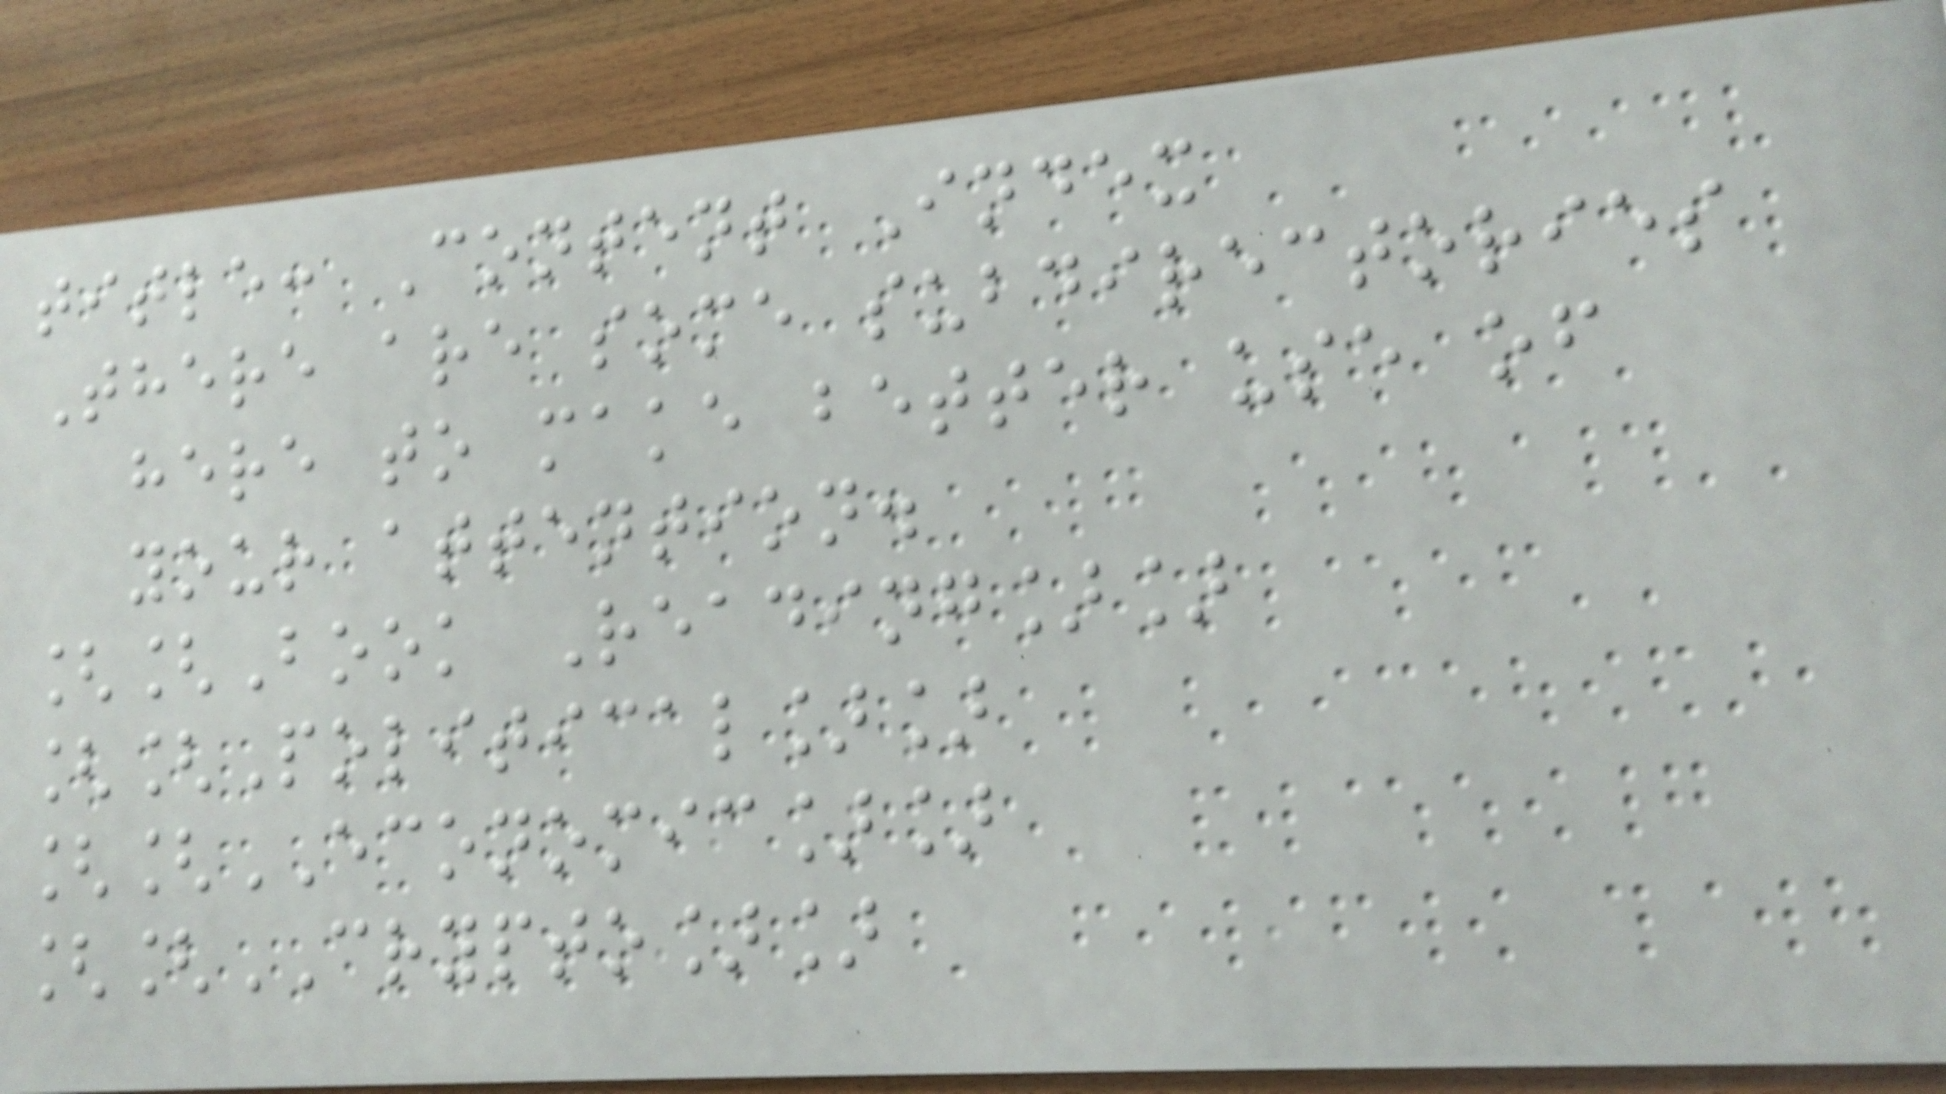title: Content Index
There are some subdirectories
here to make better use of
your attention.
[[Book Reading]]
[[Political]]
[[ECONOMIC]]
[[CRYPTO]]
